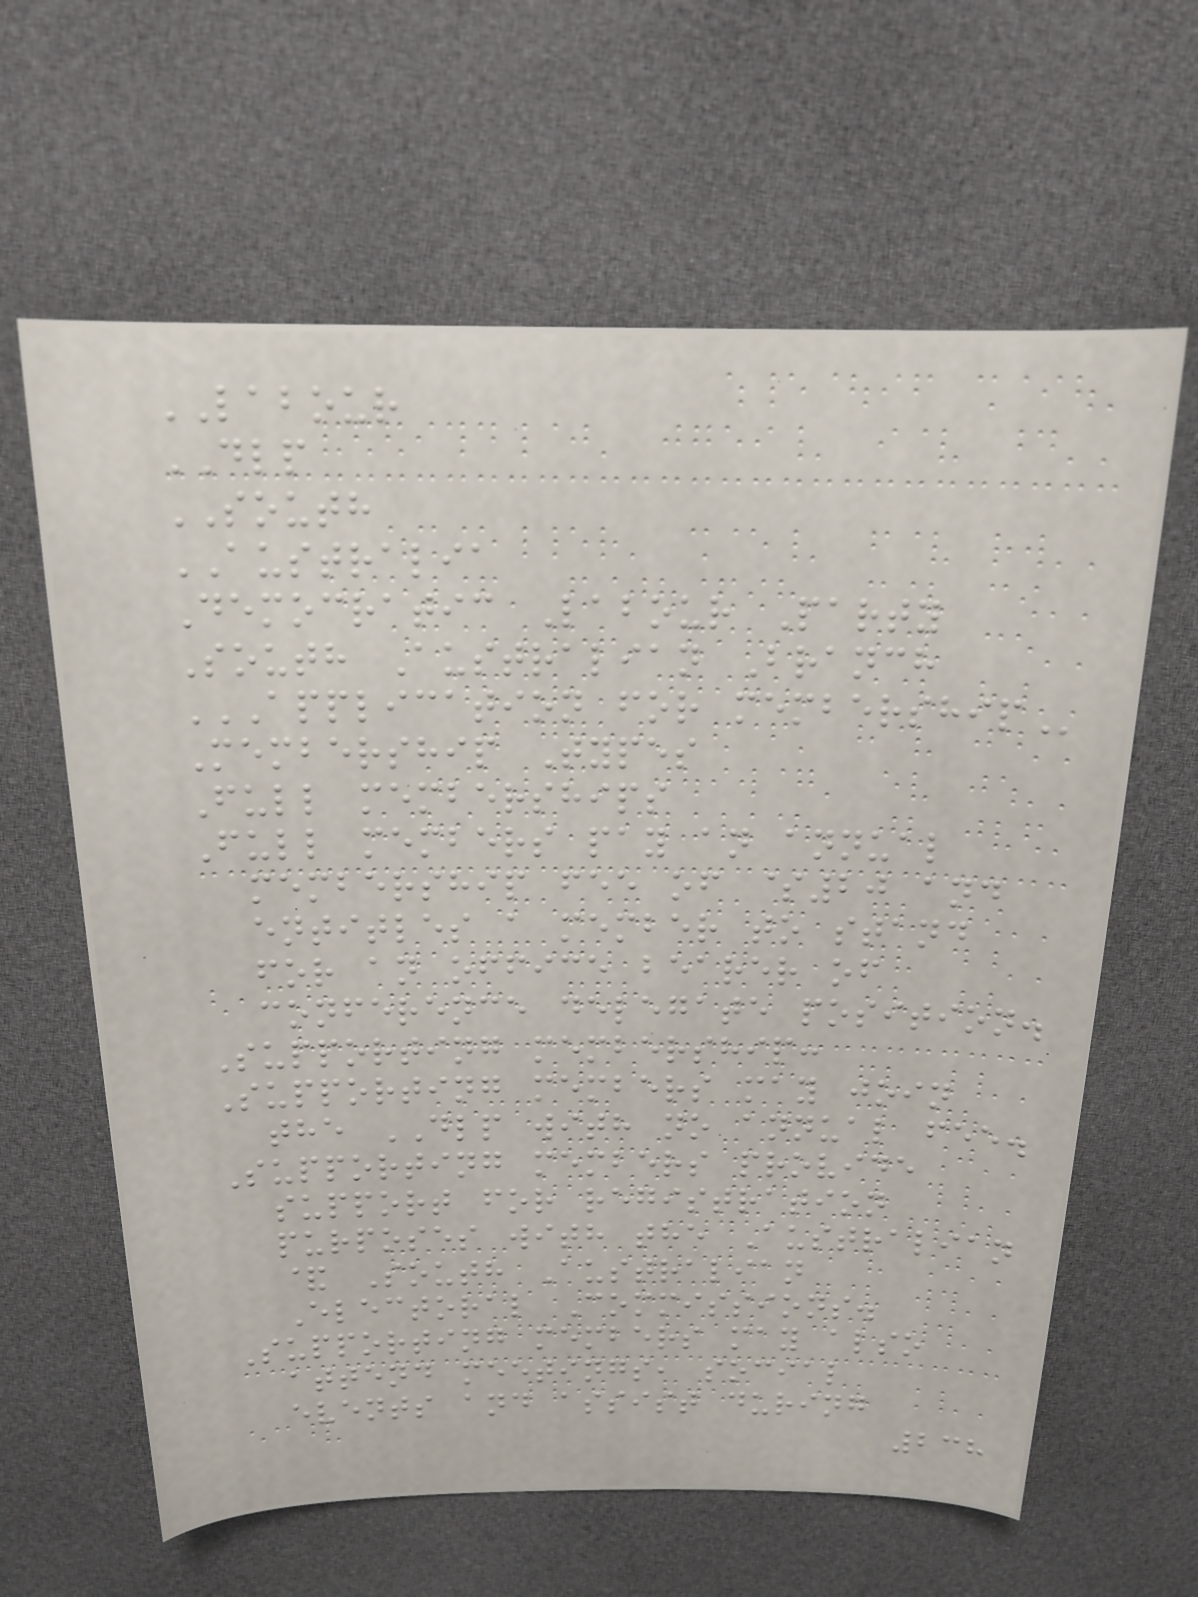LABOUR
DLP
SOUTH
AUSTRALIA
Democratic Labour Party
South Australian Branch
APPLICATION FOR MEMBERSHIP
Membership Types
Full memberships
Full members pay an annual
membership fee of $20 and
entitles a member to stand
for an office bearer of
conference delegate position.
Supporting membership:
Supporting members may join
the DLP with no annual fee.
Supporting members provide
support for registration
purposes with the Australian
& South Australian
Electoral Commissions.
Supporting members may also
attend meetings, social
events and assist during
238
